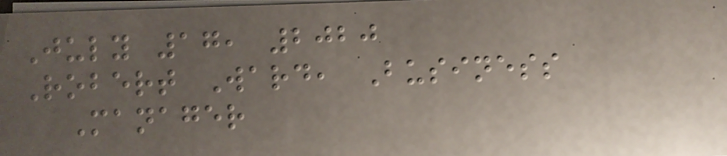July 17, 2020
Robert Ward, Business
Manager
